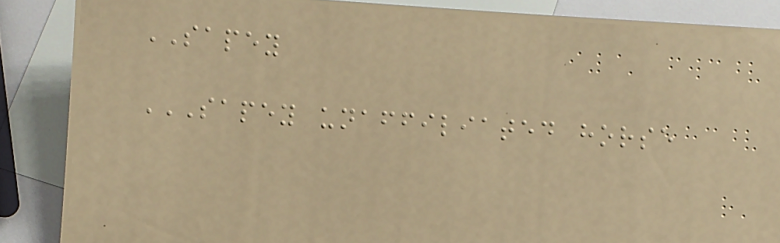SAPEY
SAPEY UNAFFILIATED HORSE
